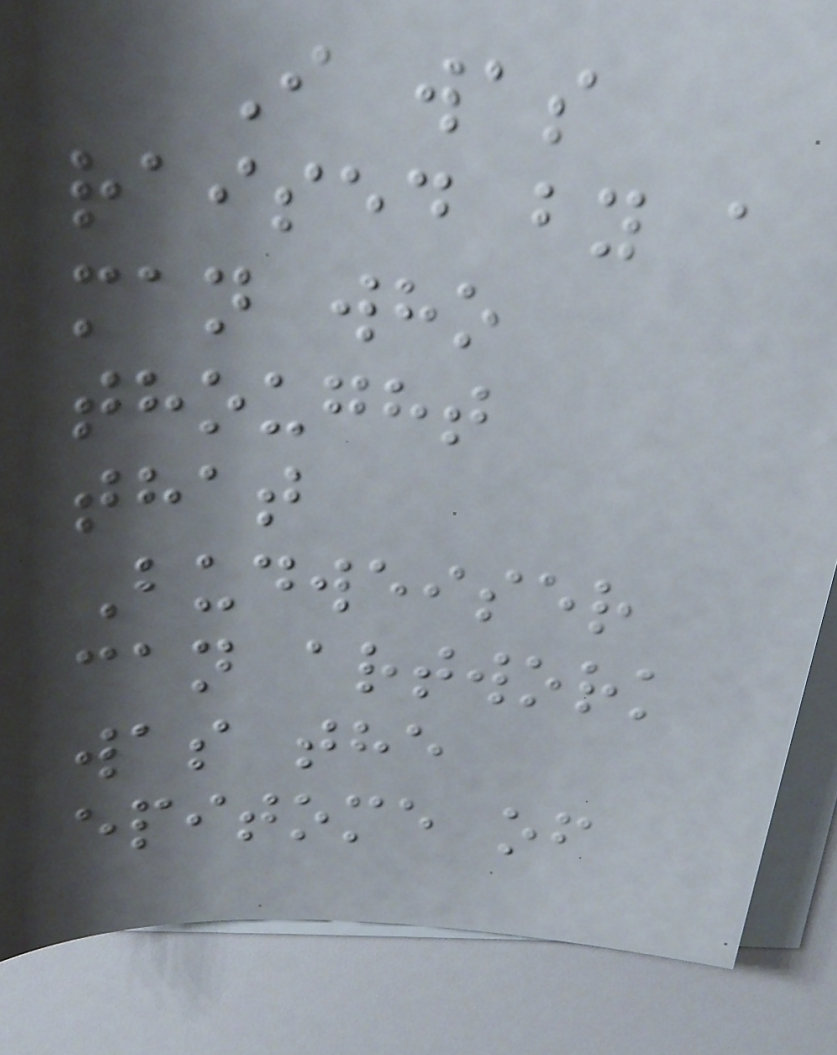I was
raised by a
man who
thought
that
Budweiser
can artwork
was the
epitome of
